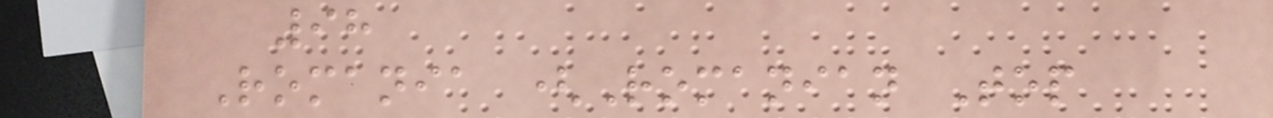98
Romania (Romanian Top
